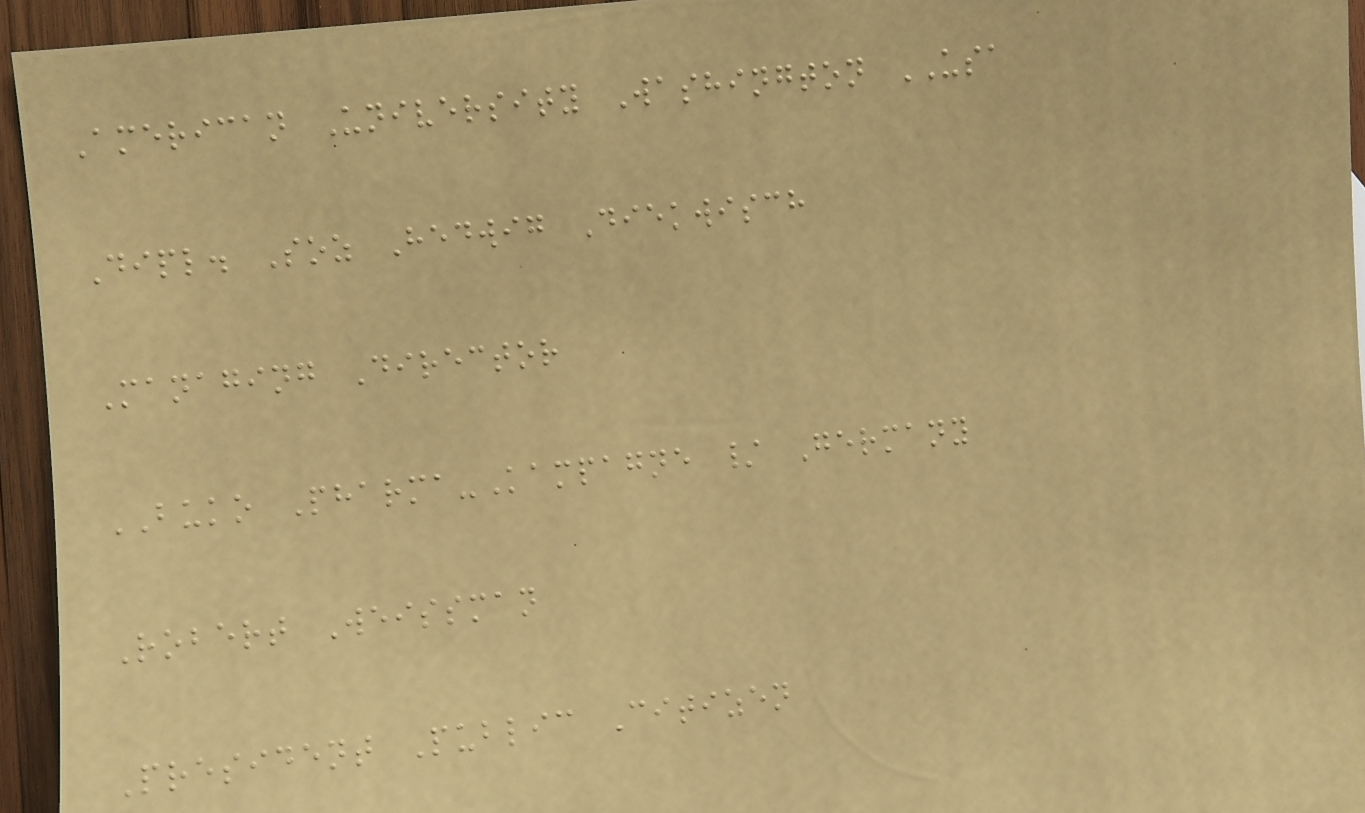American University Washington USA
Dipl. Soz Hedwig Diekwisch
Managing Director
BUKO Pharma-Kampagne / Germany
Robert Weissman
President Public Citizen
